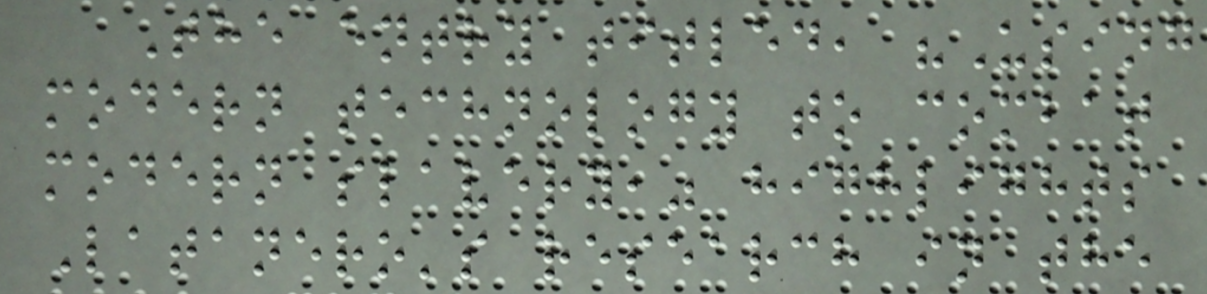The entry titled, "Using
modern technology to combat
modern slavery," highlights
Latanero's research in the
